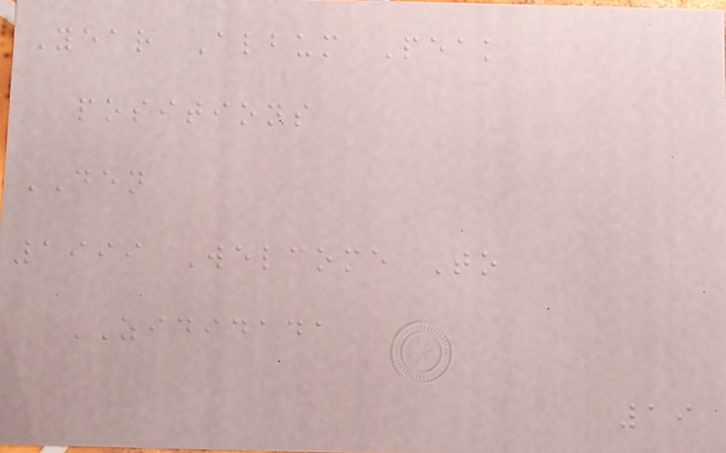Year Album Peak
positions
DEN
1999 Welcome To
ZIDIDADA
19
